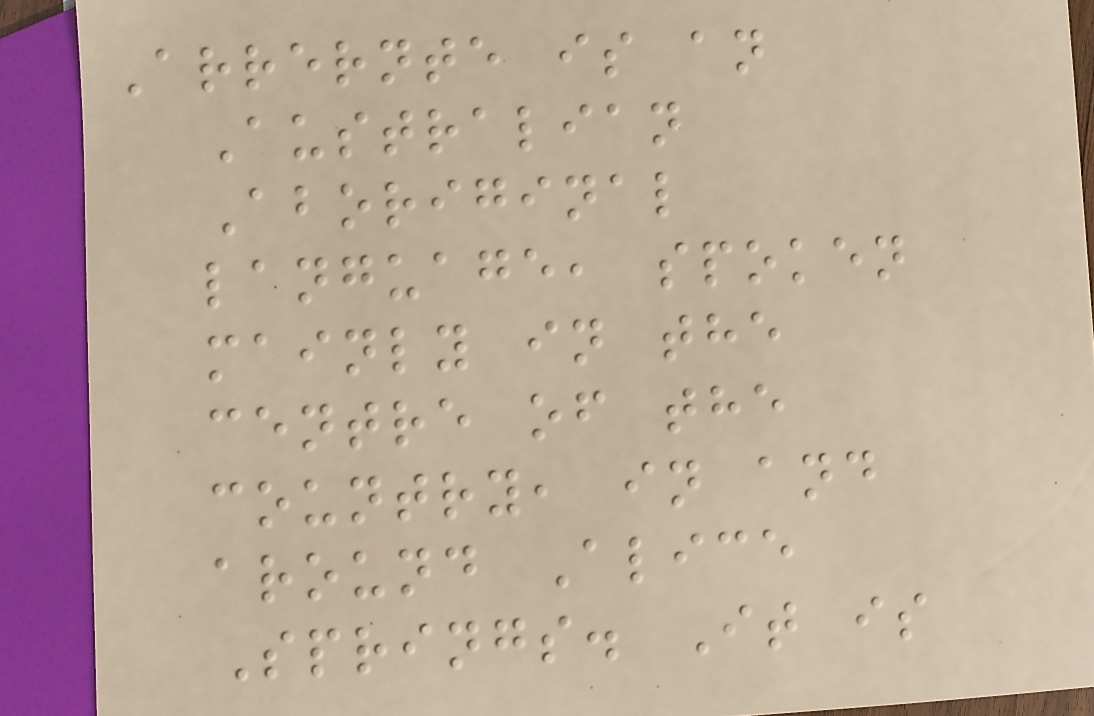Arrernte is an
Australian
Aboriginal
language, spoken
mainly in the
centre of the
country, in and
around Alice
Springs. It is
